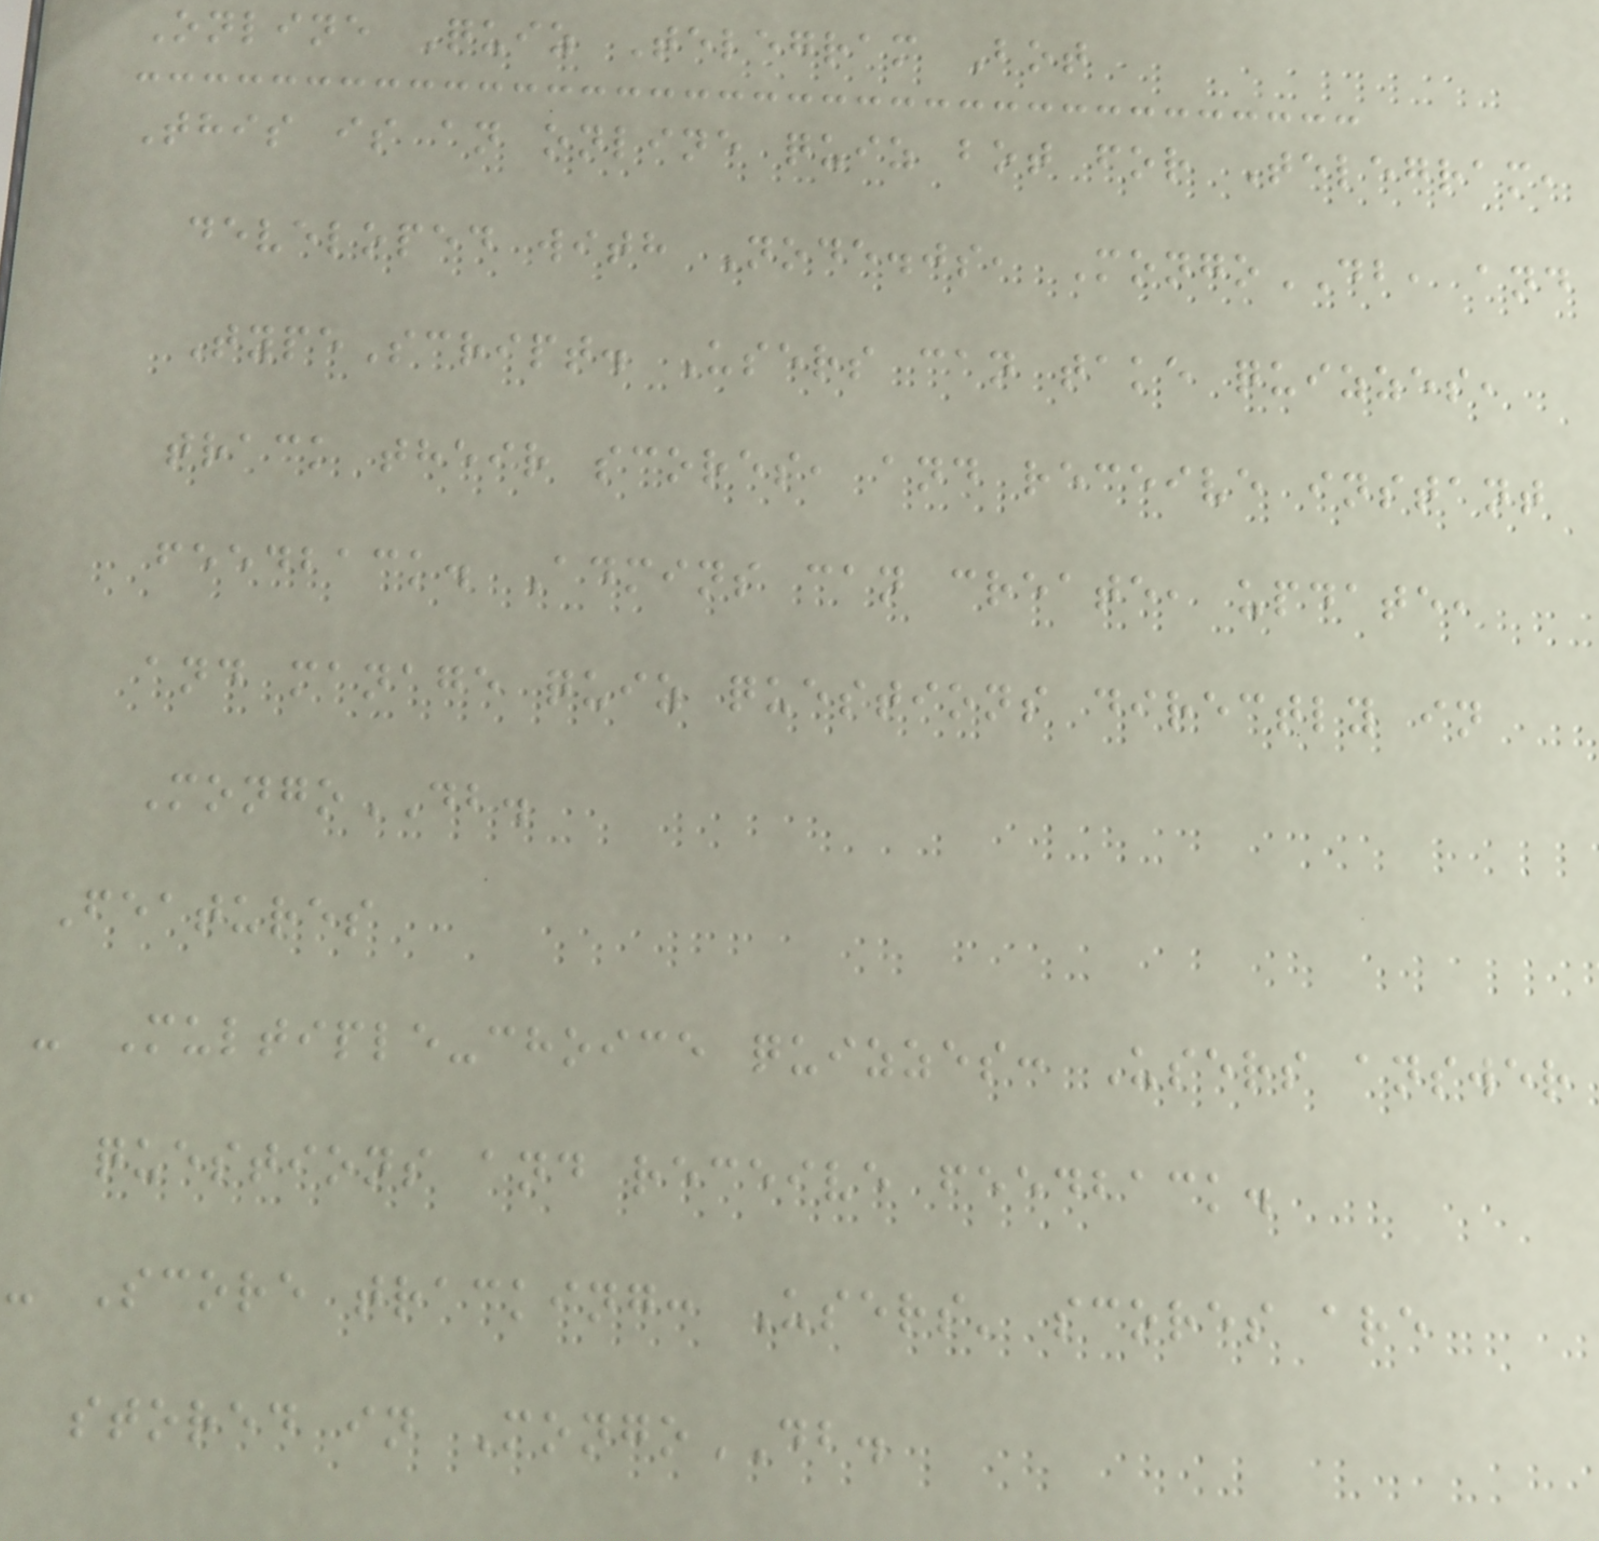Online Quiz Telegram Bot
This is an online quiz bot for Telegram,
developed with Node.js, MongoDB, and
TypeScript. Users can take quizzes,
track their scores, and receive instant
feedback. Admins can create, update,
and manage quiz questions directly in
MongoDB.
Features
- Multiple-choice quizzes: Users answer
questions and receive feedback.
- Score tracking: Users' scores are
stored in MongoDB.
